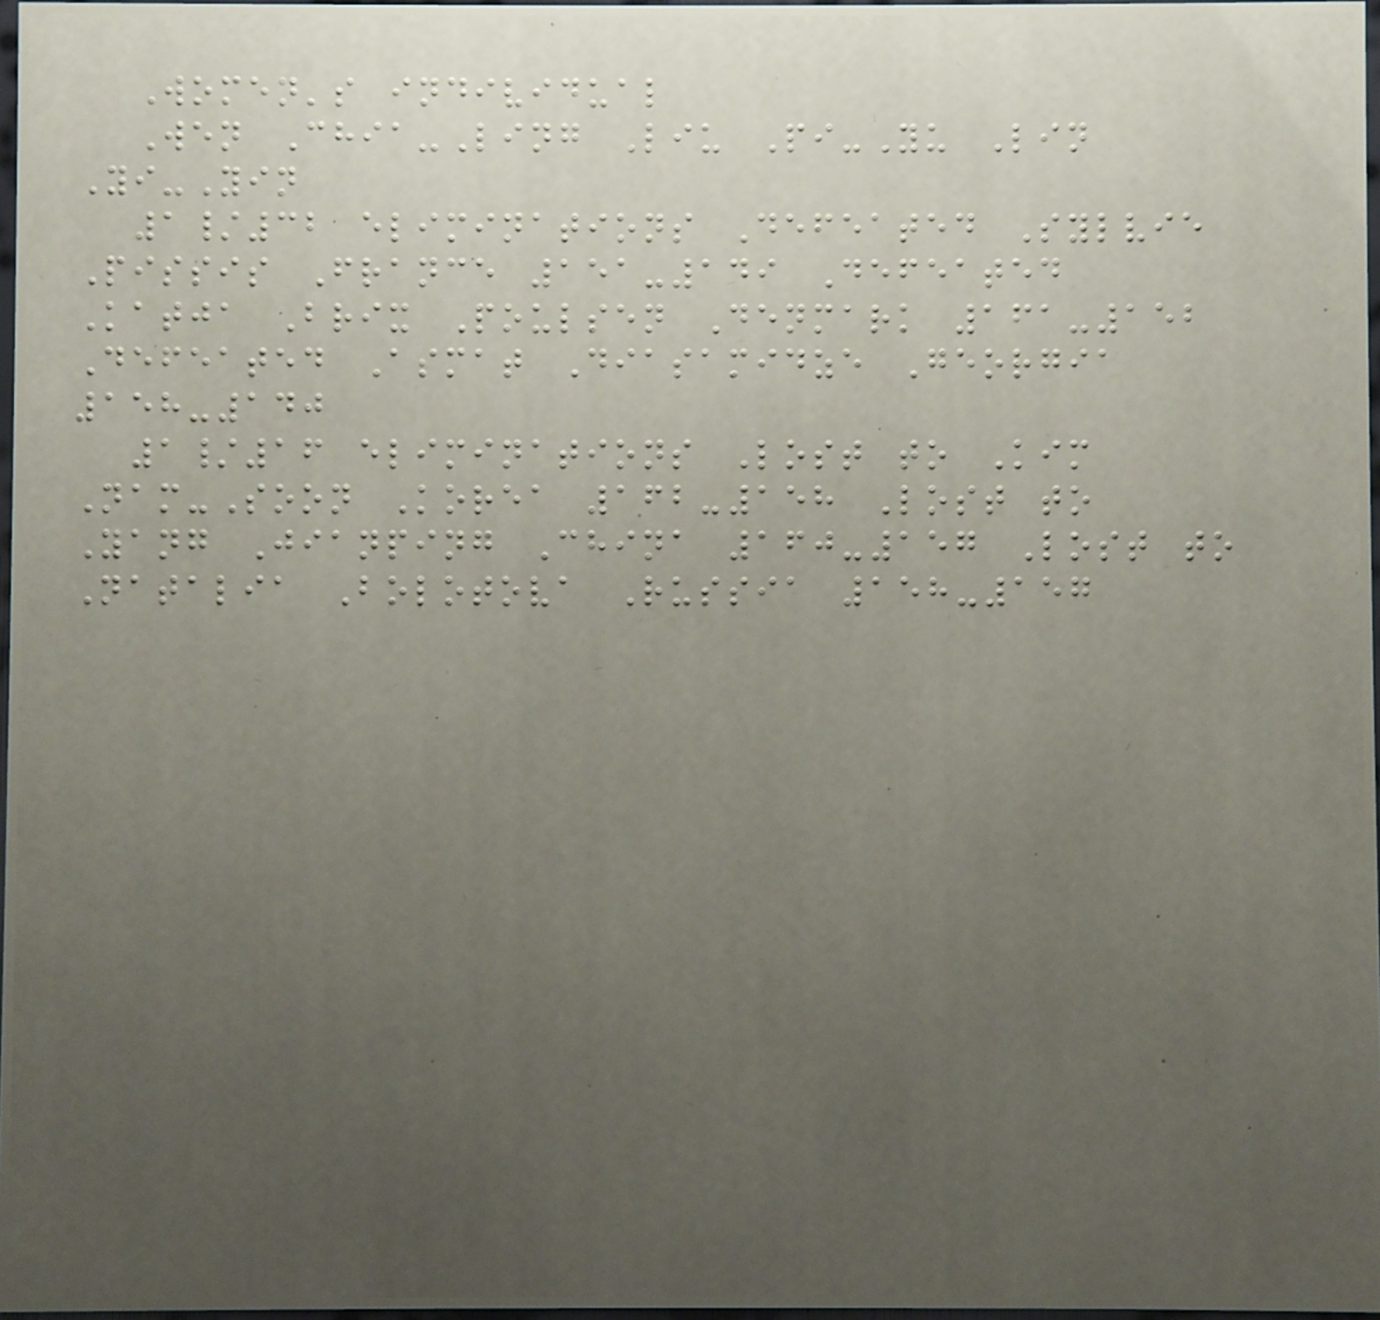Women's individual
Wen Chia-Ling Liu Pi-Yu Lin
Yi-Yin
1/32 eliminations Defeated Sylvie
Pissis France 151-149 Defeated
Katja Brix Poulsen Denmark 161-152
Defeated Asmat Diasamidze Georgia
158-140
1/16 eliminations Lost to Kim
Nam-Soon Korea 162-158 Lost to
Yang Jianping China 160-157 Lost to
Natalia Bolotova Russia 158-157
